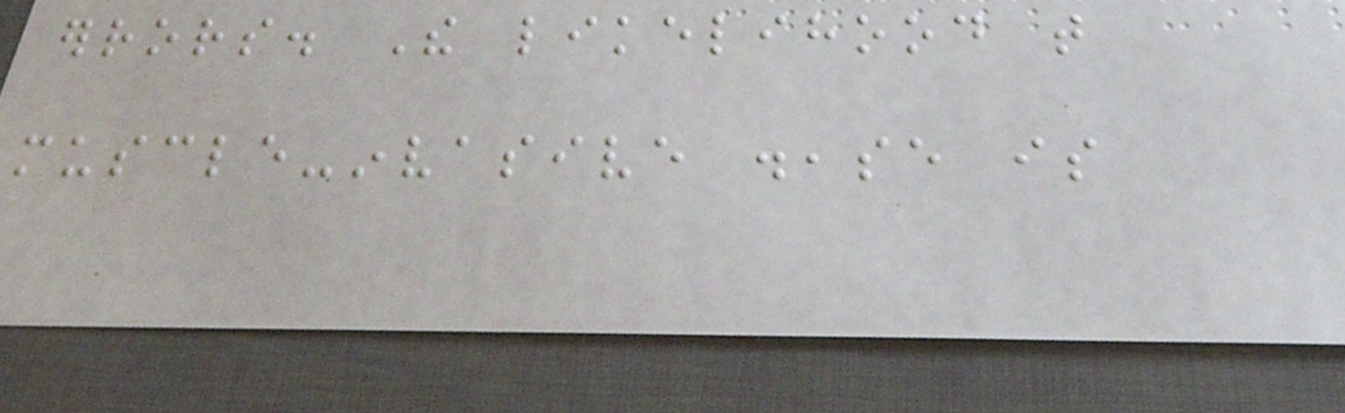errors. The likelihood that
muscle-invasive disease is
